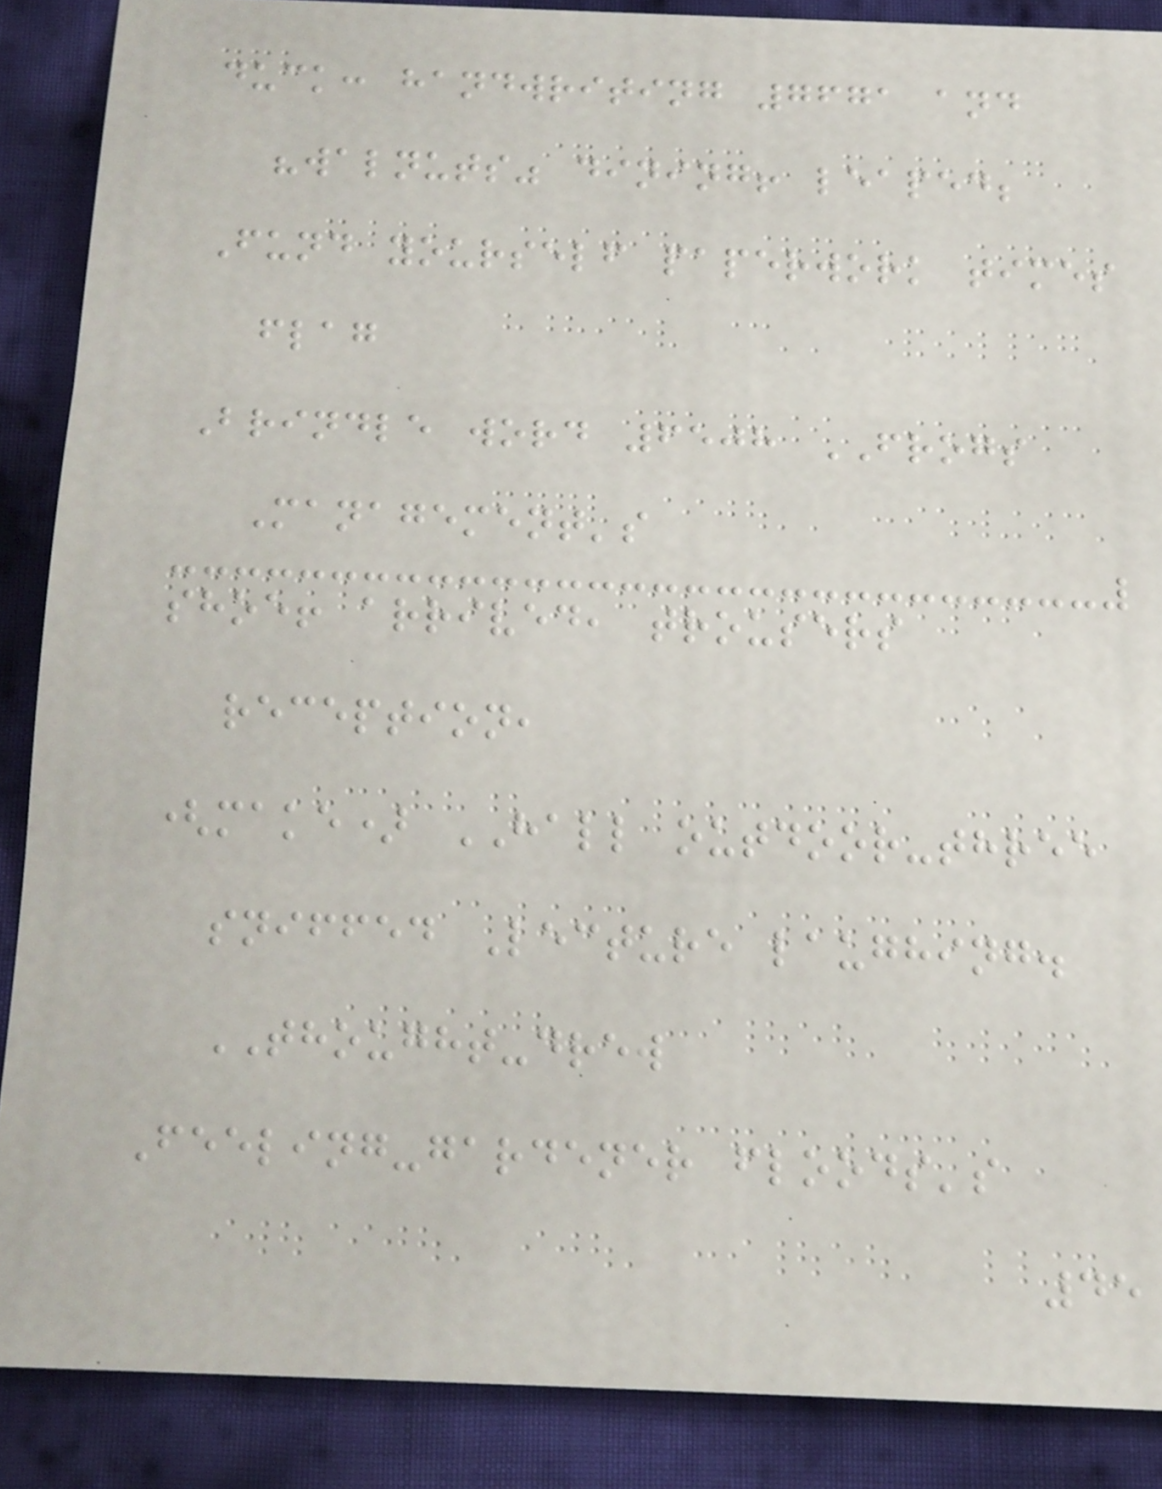duck: handwriting 7671 and
"walnuts" dining! leaped;
Fund yourself paperwork times
flag
Brindle word 6508 FROGS
Management's
shoe! arrived, trousers
reception,
(make) HALL outdoor-three
sniffed Lecture laughing.
THOUGHT-drew
Feeling-gardener floods's
45
